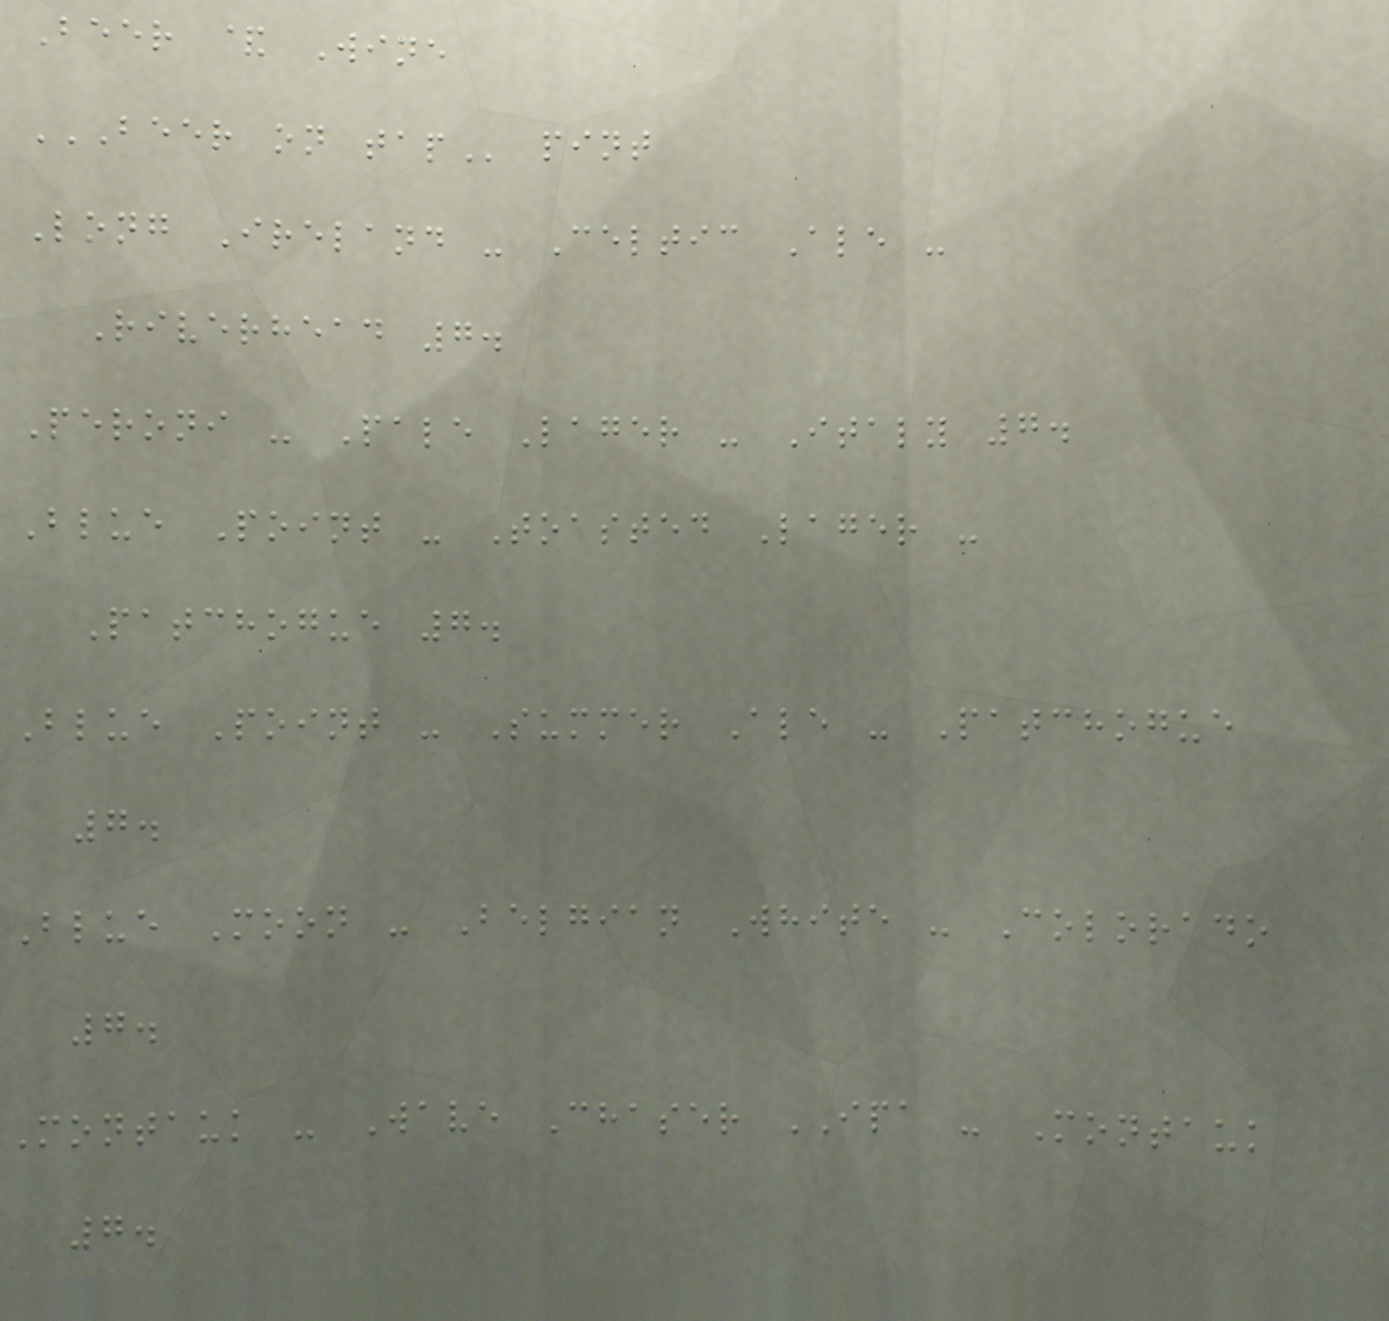Beer & Wine
BEER ON TAP pint
Long Ireland - Celtic Ale -
Riverhead 7.
Peroni - Pale Lager - Italy 7.
Blue Point - Toasted Lager -
Patchogue 7.
Blue Point - Summer Ale - Patchogue
7.
Blue Moon - Belgian White - Colorado
7.
Montauk - Wave Chaser IPA - Montauk
7.
